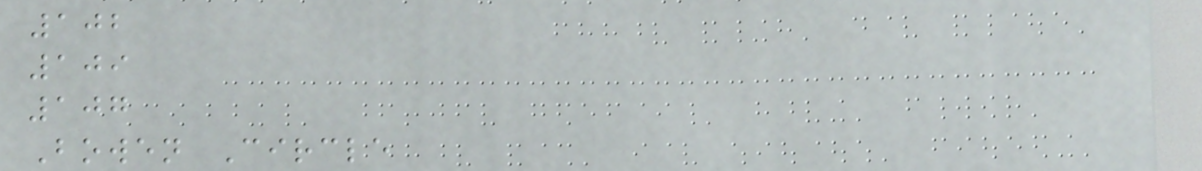102
109
107
Bowen Circle
